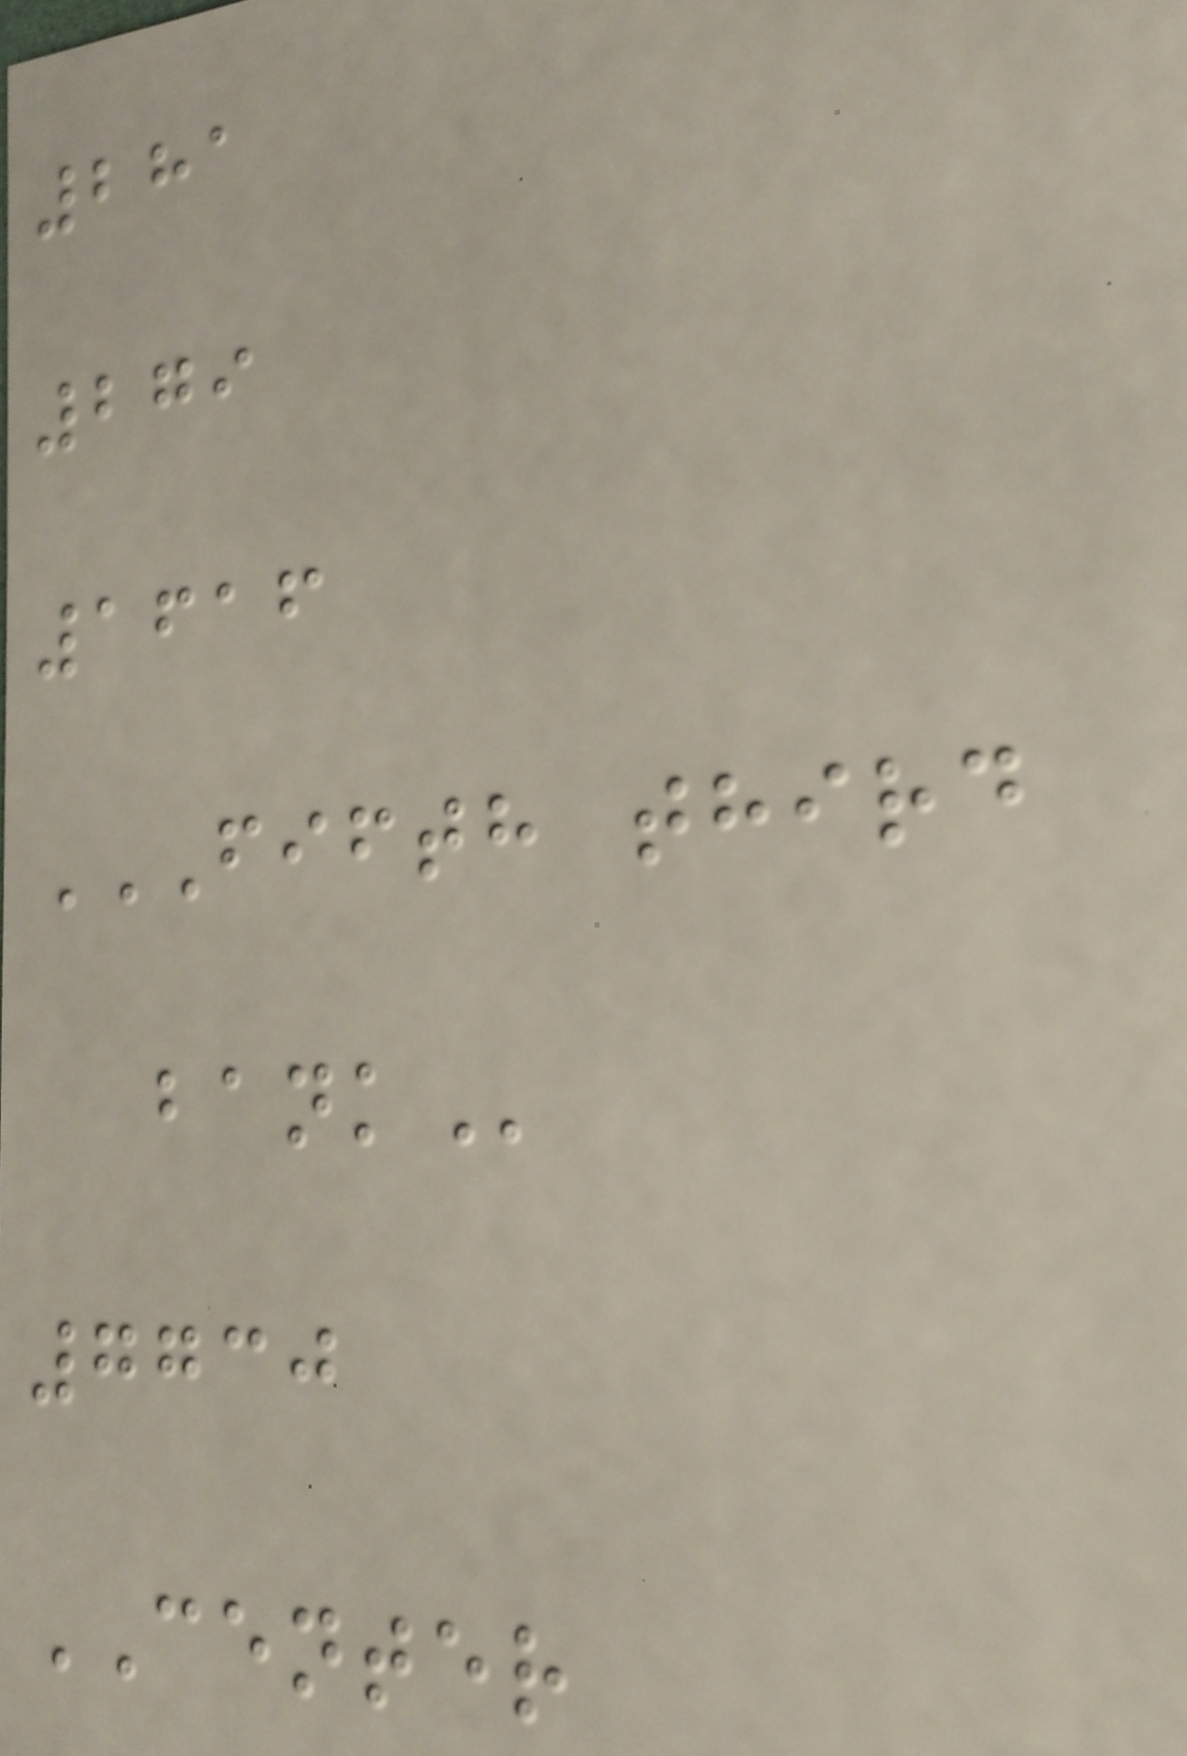281
279
1616
FIFTH THIRD
BANK
7730
CENTER
